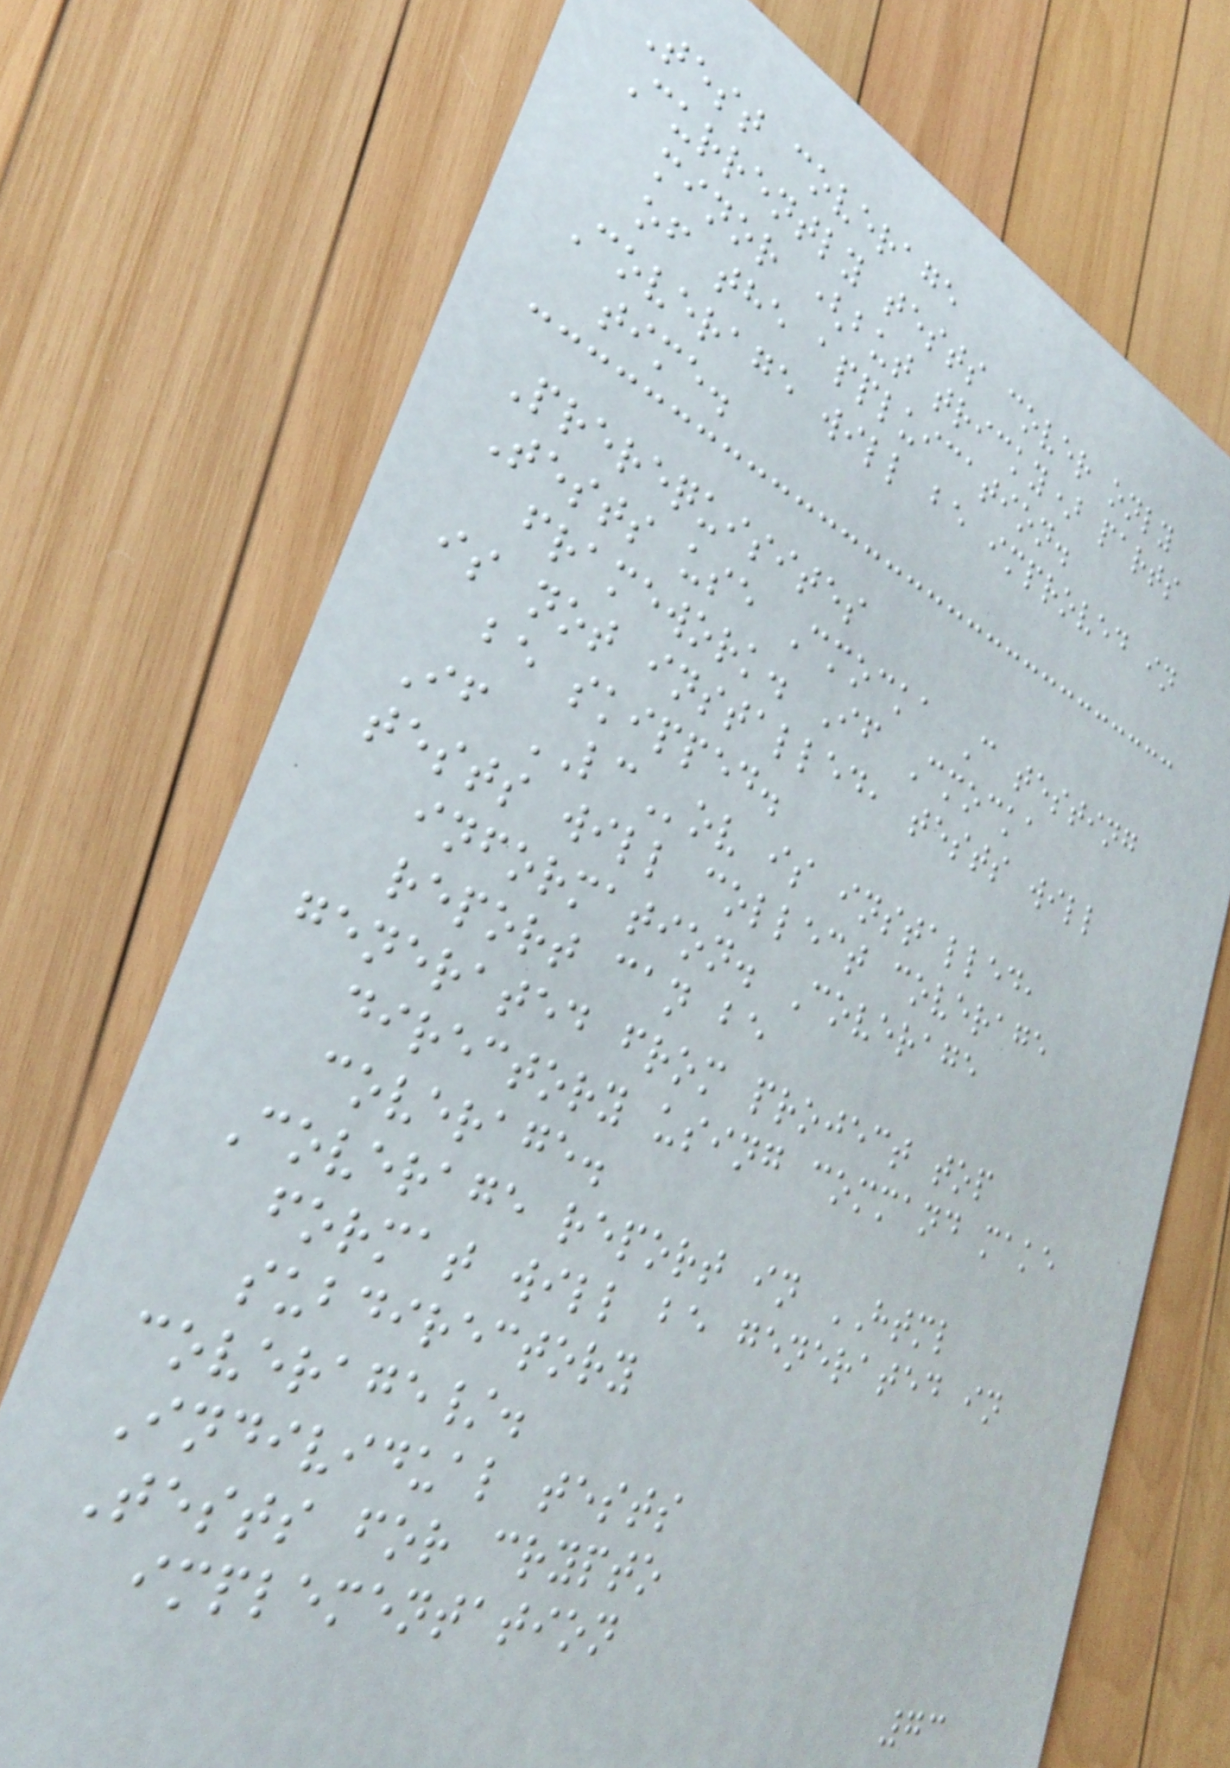Test coverage
Currently tests cover only
minor (but tricky) parts
of the appluication.
Coverage will be improved in
time.
Prerequisites
Tests use Cmocka C testing
framework. If Cmocka
is not installed, tests will
be skipped.
If LCov is installed,
tests will collect coverage
information. Coverage
report can be
generated from project top
directory using command make
coverage.
Coverage report in HTML
format will be generated in
subdirectory
coverage/.
Individual tests
Tests for crypto
implementation
73
